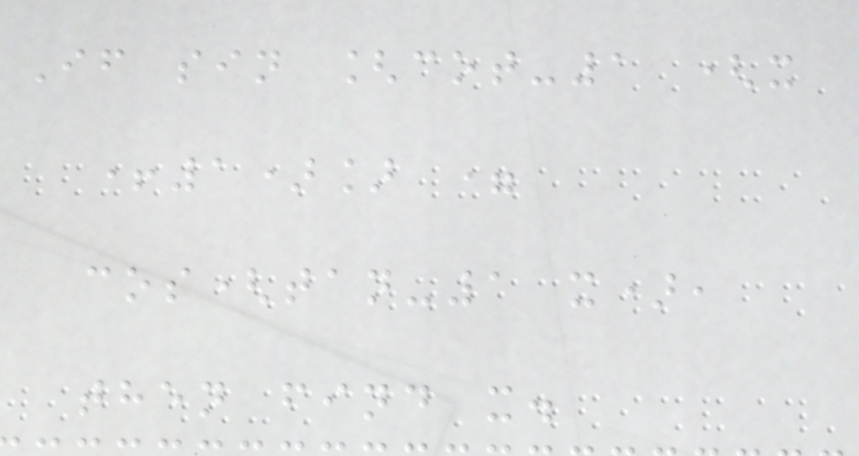If sin [cot-1 (x
+1)] =
cos(tan-1 x),
then find x.
